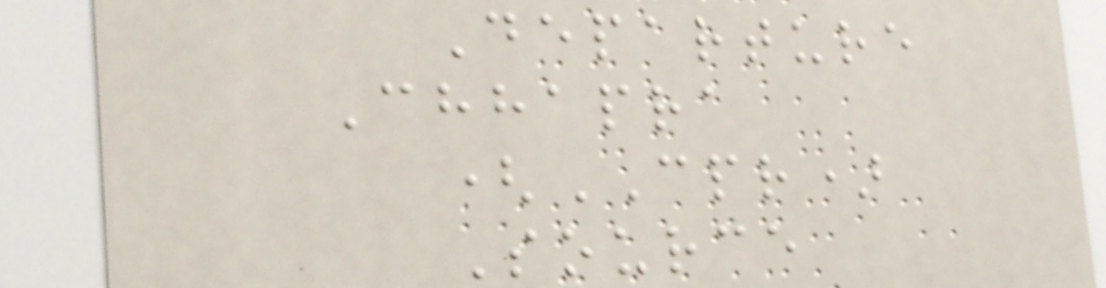Departure
Chhapra
(CPR)
Source
